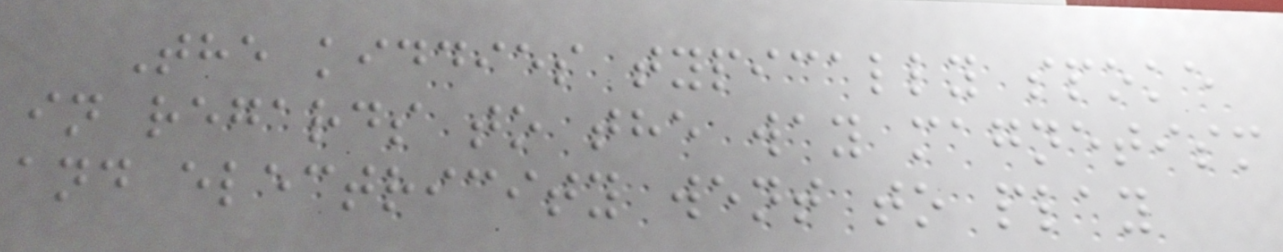The kiddies typically spoke
in regards to the way magnetism
and electricity went to play
